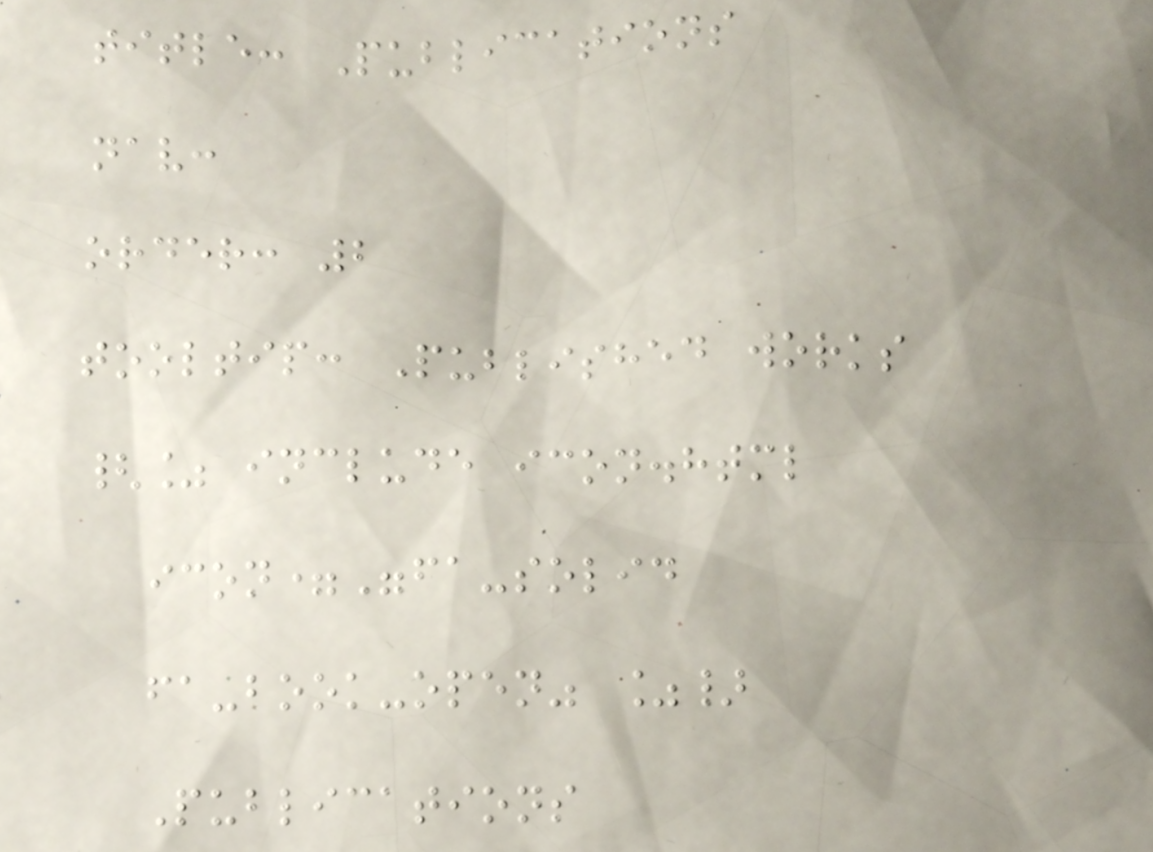title: Publications
nav:
order: 2
tooltip: Published works
{% include icon.html
icon="fa-solid
fa-book-open" %}
Publications
